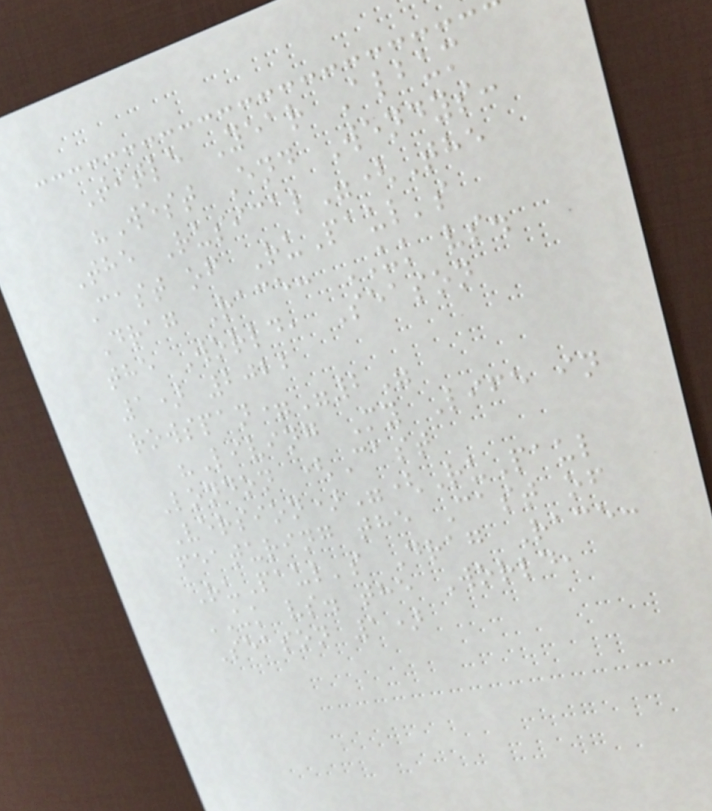Title Year Album
"West End Wendys:
The Rusical"(The
Cast of RuPaul's
Drag Race: UK vs.
the World, Season
1) 2022
rowspan="2"
"Living My Life in
London (Cast
Version)"(RuPaul
featuring the Cast of
RuPaul's Drag Race:
UK vs. the World,
Season 1)
